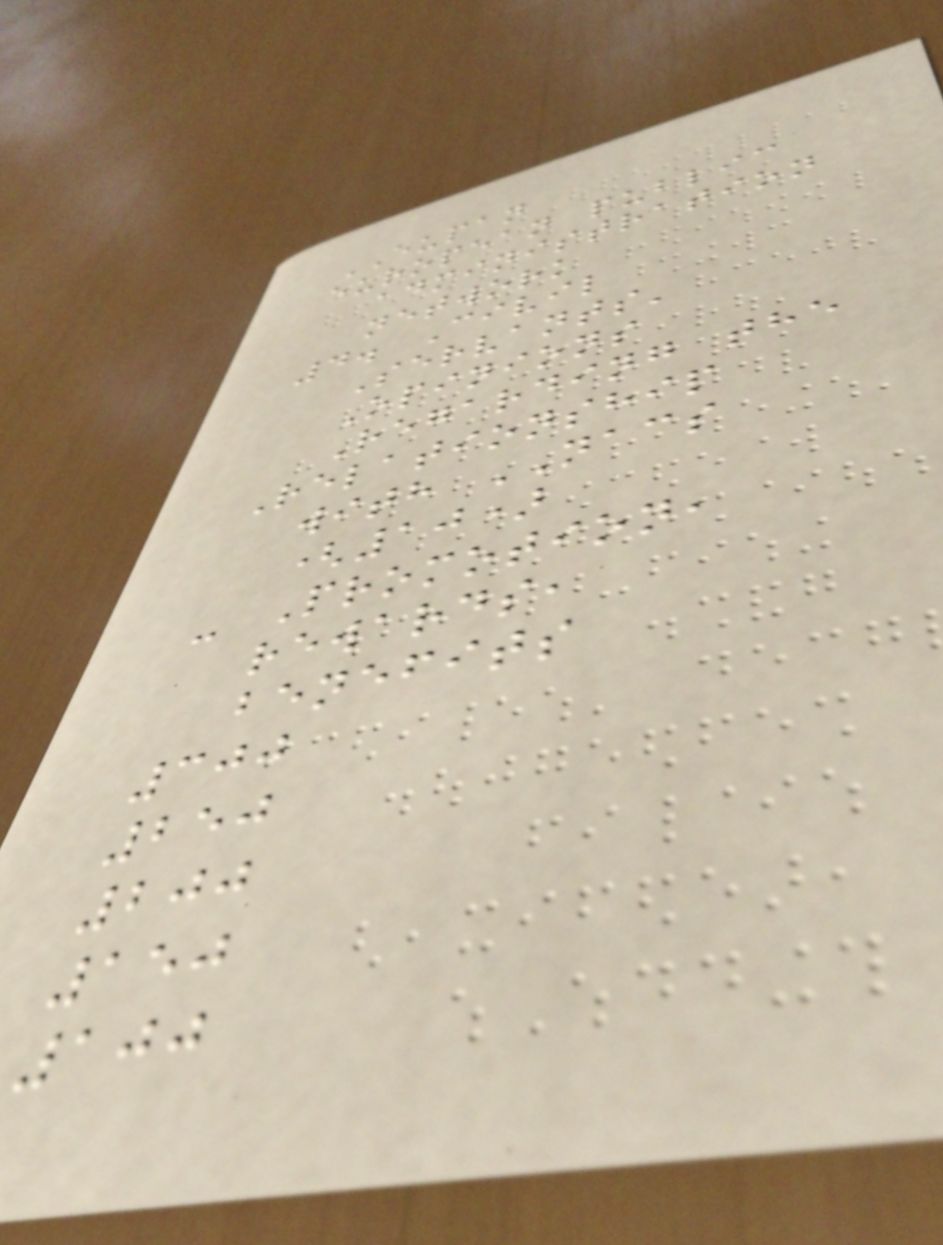EUPAN
european public
administration
network
4. Civil
Servants'
Opinions
Regarding the
Relationship
with NACS
(10)
- Promotion,
rewards,
benefits
300
250
200
150
100
